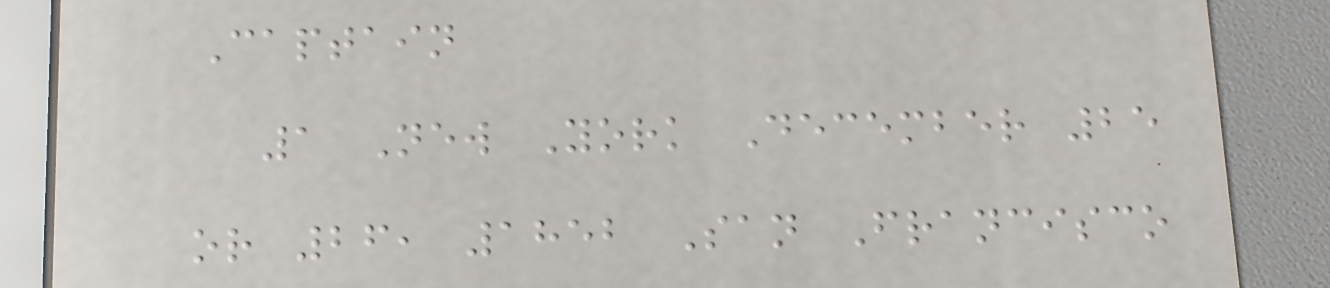Captain
1 New York December 25
or 26, 1852 San Francisco
